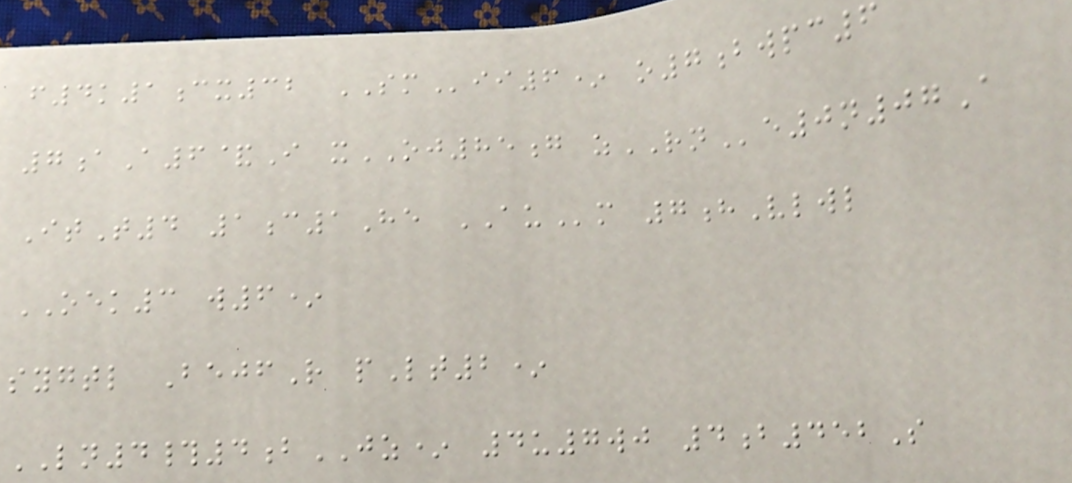f4k1cx32 SMii6* o7bwpc6
7aA6&I xOJ85g zRNe0n07A
ItT4 1c1He AUm 7hVlwl
OEK3 w6*
sygtl BejfR pLt2*
LN4#4bJZ* 4u7wj 4b452S
